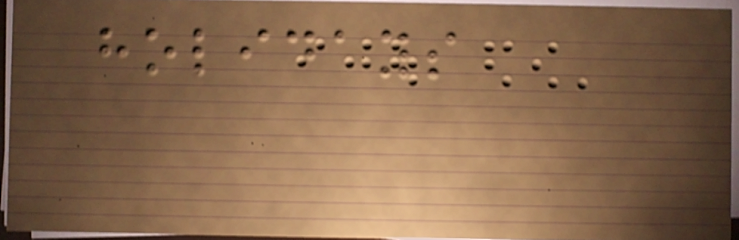holidays
